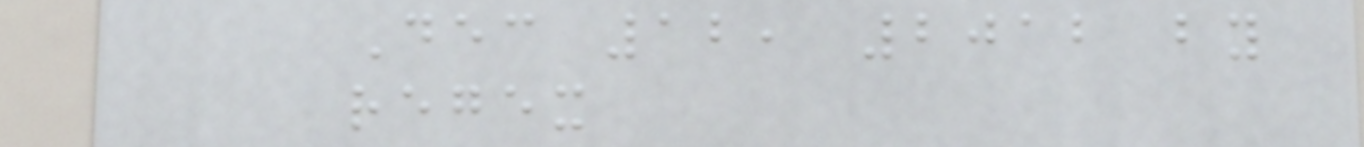Dec 12, 2012 by
regex
